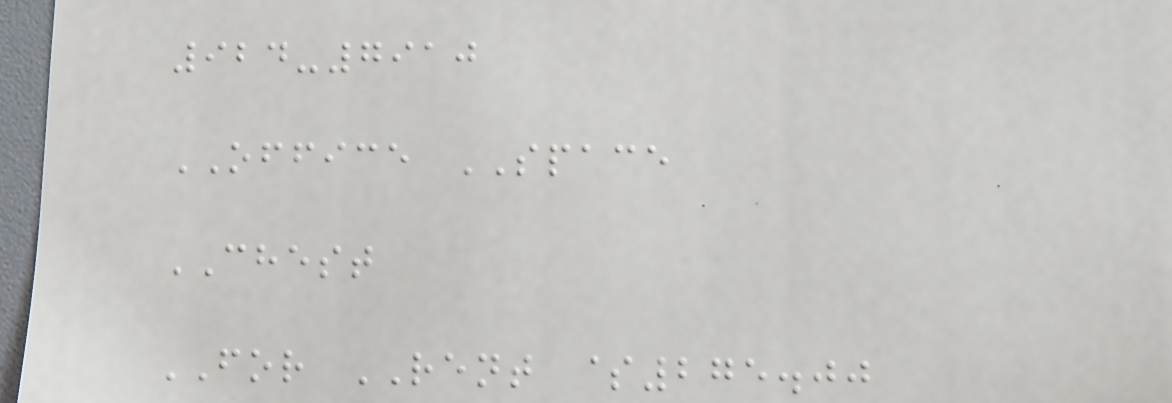924-7910
OFFICE SPACE
CHEST
FOR RENT $275.00
